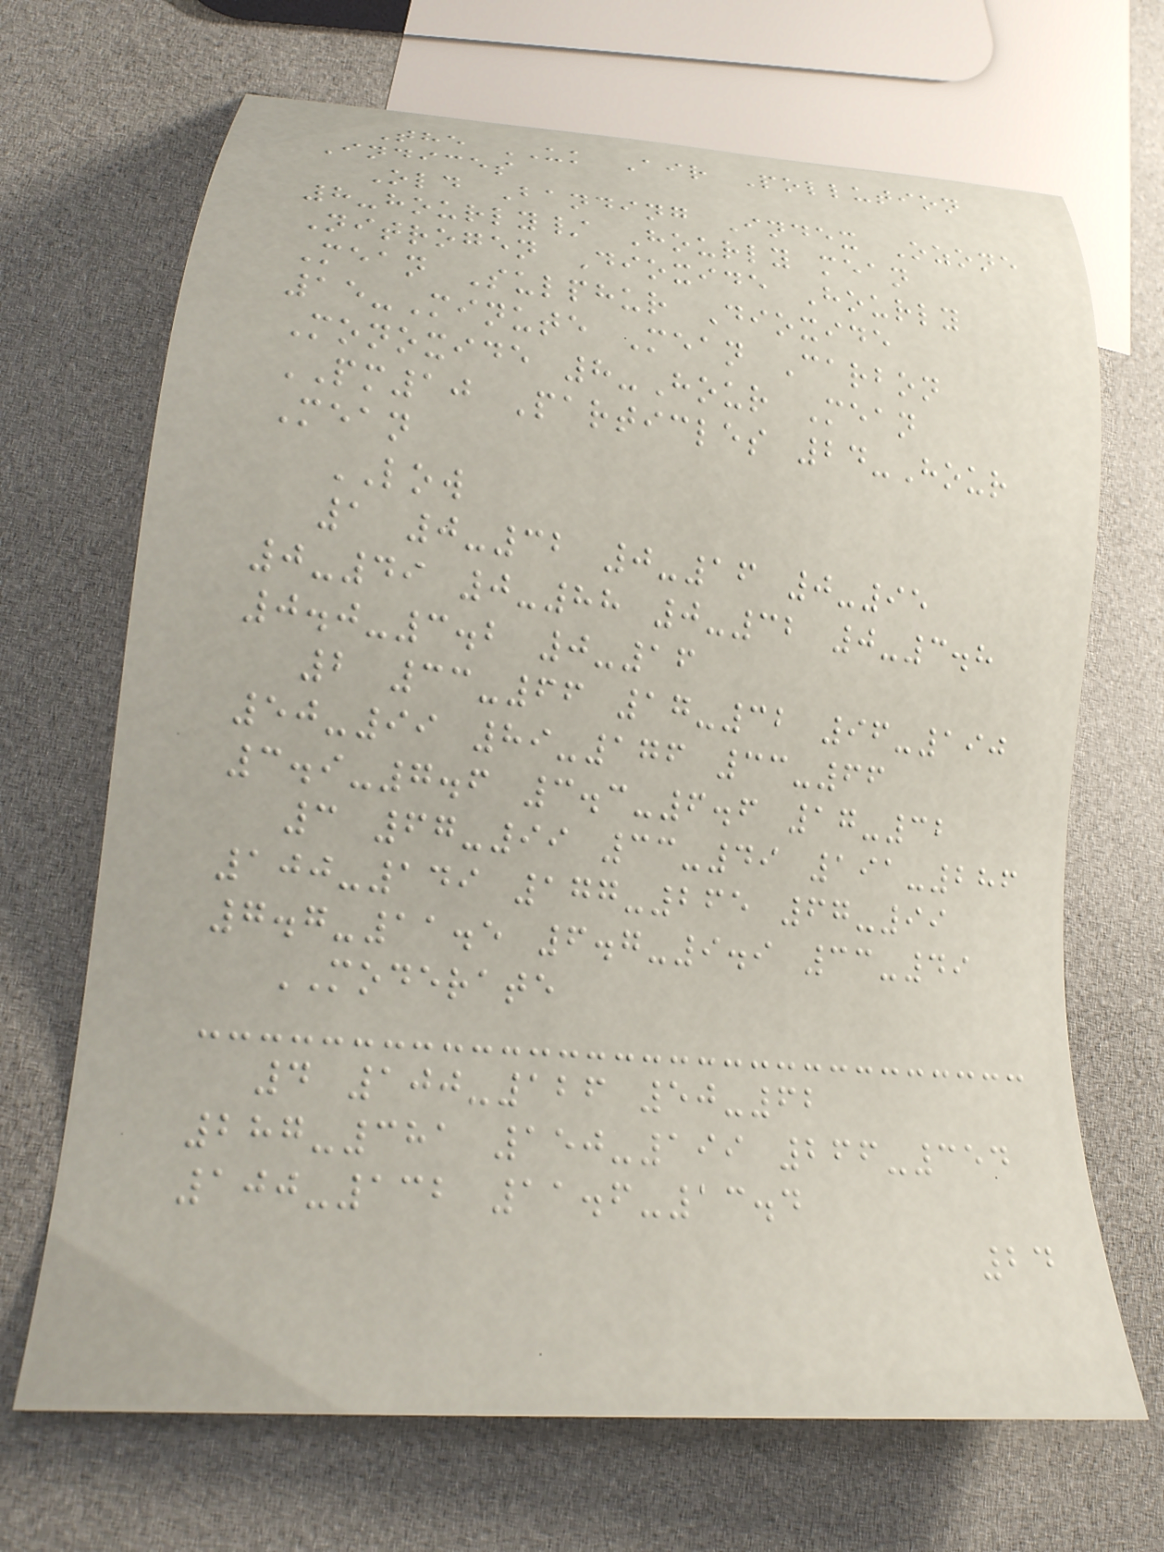The UK Air Pollution
Indices
Old Banding Index Ozone
8-hourly/ Hourly mean
Nitrogen Dioxide Hourly
Mean Sulphur Dioxide
15-Minute Mean Carbon
Monoxide 8-Hour Mean
PM10 Particles 24-Hour
Mean
LOW
1 0-32 0-16 0-95
0-49 0-88 0-32 0-3.8
0.0-3.2 0-16
2 33-66 17-32 96-190
50-99 89-176 33-66
3.9-7.6 3.3-6.6 17-32
3 67-99 33-49 191-286
100-149 177-265 67-99
7.7-11.5 6.7-9.9 33-49
MODERATE
4 100-126 50-62
287-381 150-199 266-354
100-132 11.6-13.4
24
